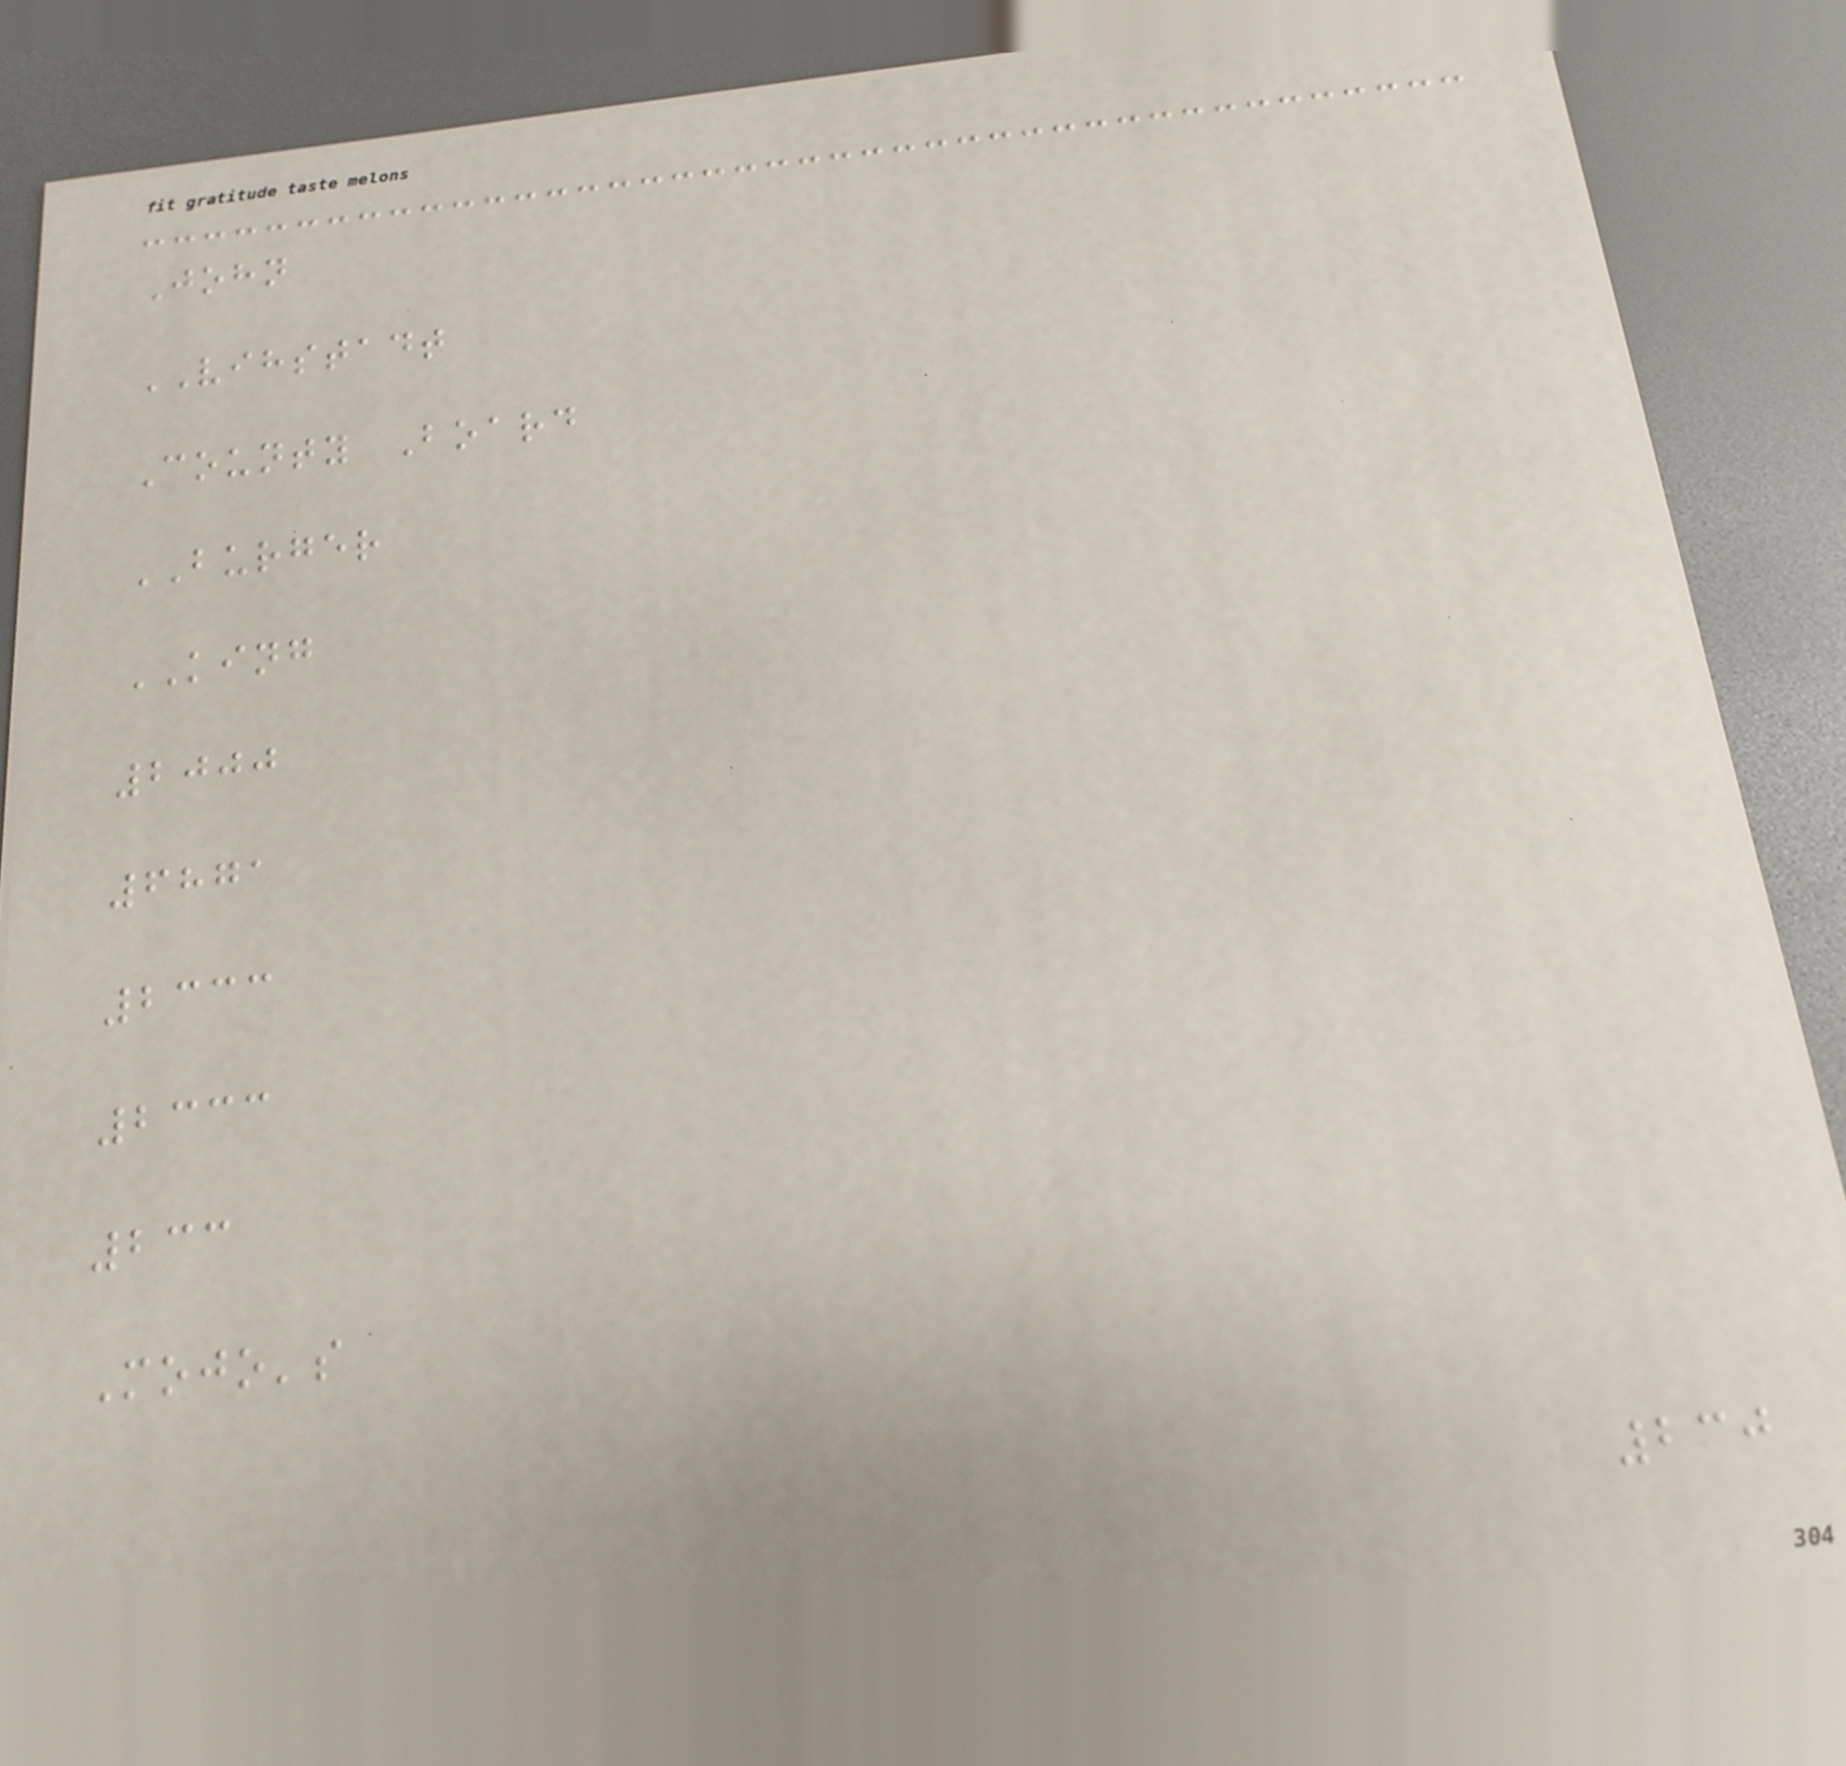John
VIHSTADT
County Board
BURGER
KING
2000
6871
2333
2333
233
Mojo's
230
